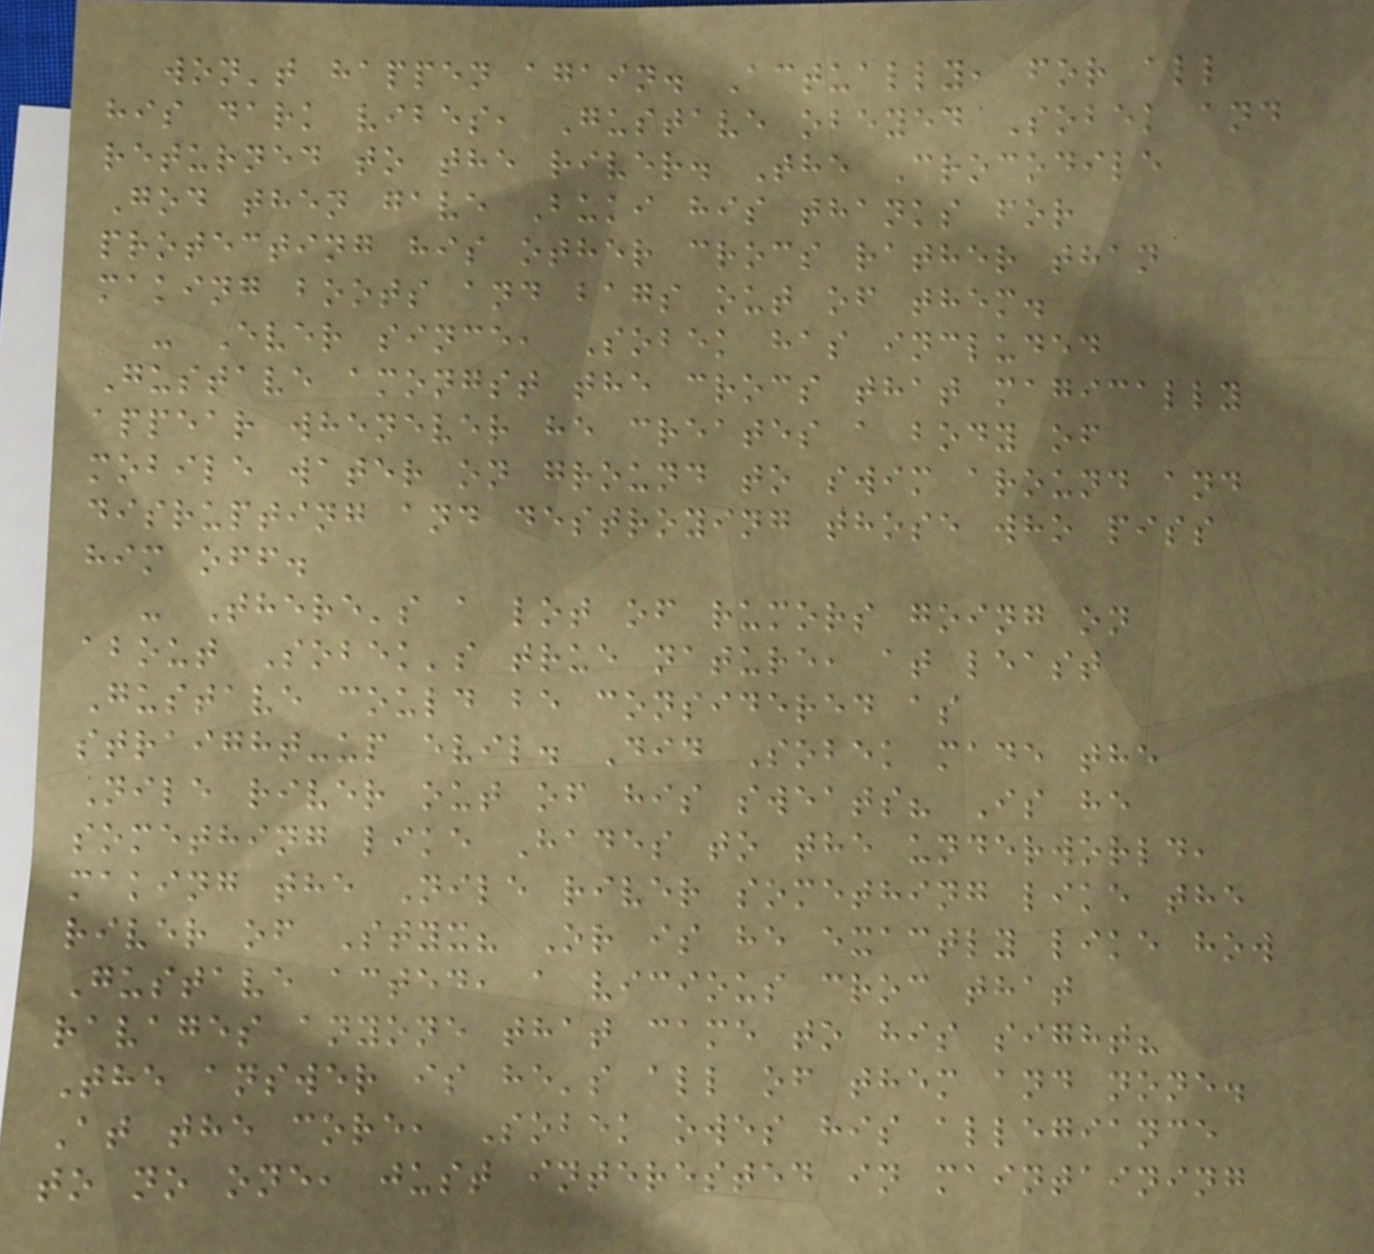won't happen again. Actually, for all
his dark vibes, Gustave obeyed Sobek and
returned to the river. The Crocodile
God then gave Buki his thanks for
protecting his other crocs rather than
making boots and bags out of them.
- Ever since, Sobek has included
Gustave amongst the crocs that magically
appear whenever he creates a body of
mobile water on ground to swim around and
disrupting and destroying those who piss
him off.
- There's a lot of rumors going on
about Sobek's true nature, at least
Gustave could be considered as
straight-up evil. Did Sobek made the
Nile river out of his sweats? Is he
something like Hades to the underworld,
making the Nile river something like the
river of Styx? Or is he exactly like how
Gustave acted, a vicious croc that
ravages anyone that came to his sight?
The answer is he's all of them and none.
At the core, Sobek owes his allegiance
to no one, just interested in maintaining
